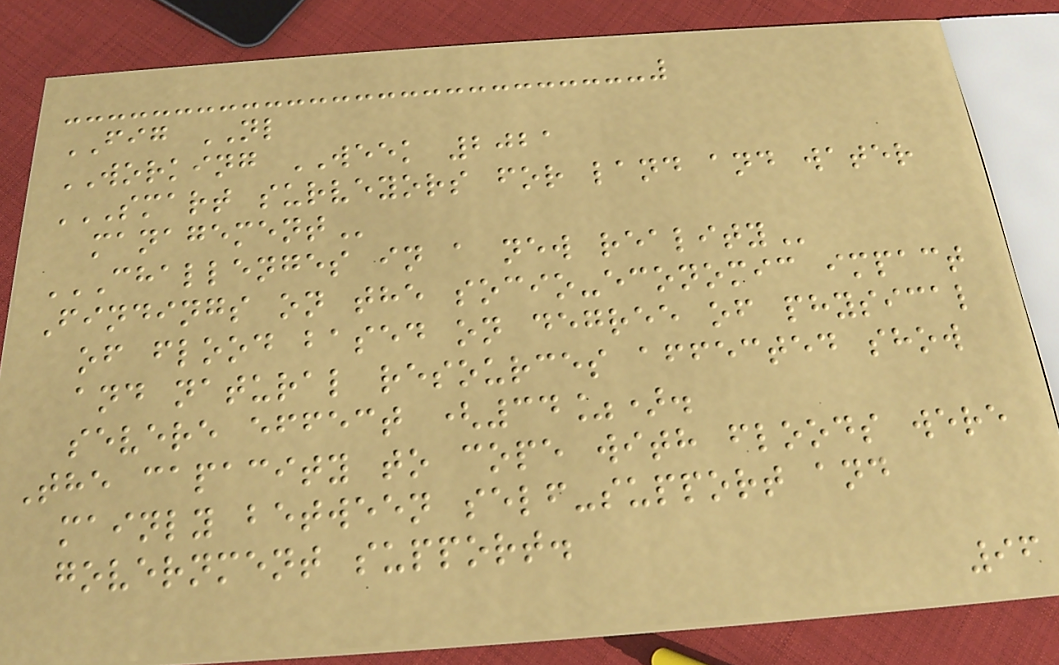FIG NL
WORKING WEEK 2021
SMART SURVEYORS FOR LAND AND WATER
MANAGEMENT
CHALLENGES IN A NEW REALITY
Findings on the socio-economic impact
of flood based on degree of physical
and natural resources affected show
severe effect (34%).
The capacity to cope with floods were
mainly between self-support and
government support.
96
